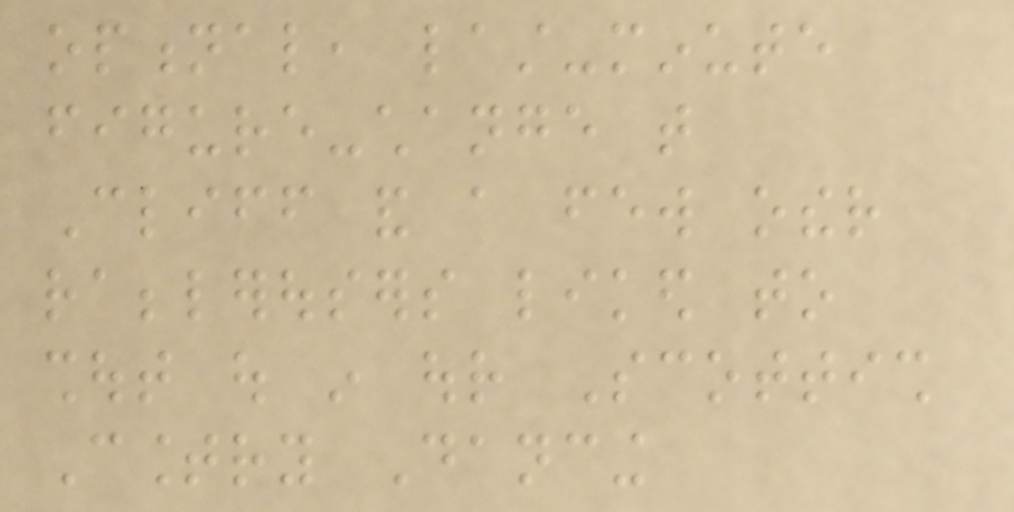optional, last-minute
figure-change that
Cliff and a few other
rabblerousers liked to
shout out in our Scottish
Country Dancing
